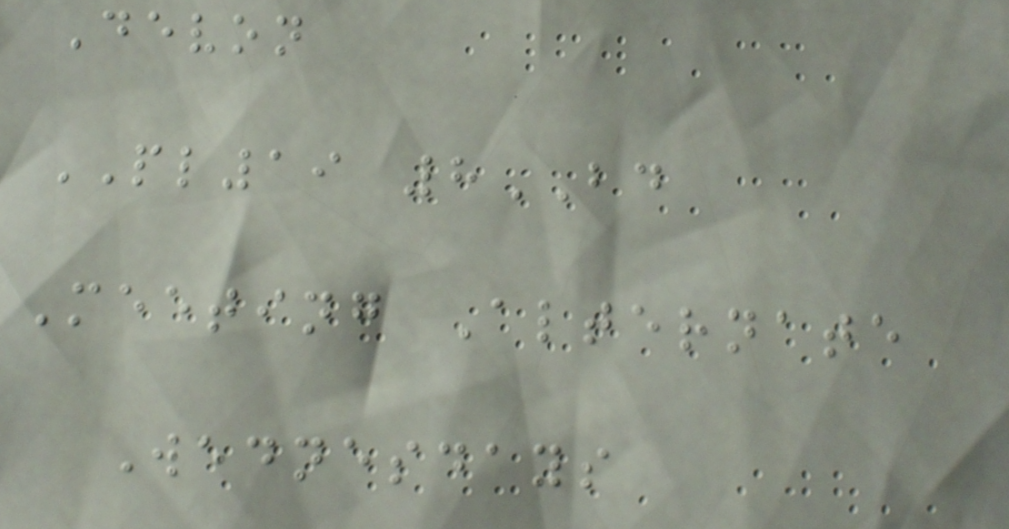Devon
PL19 8BD
Meeting Alternate
Wednesdays
